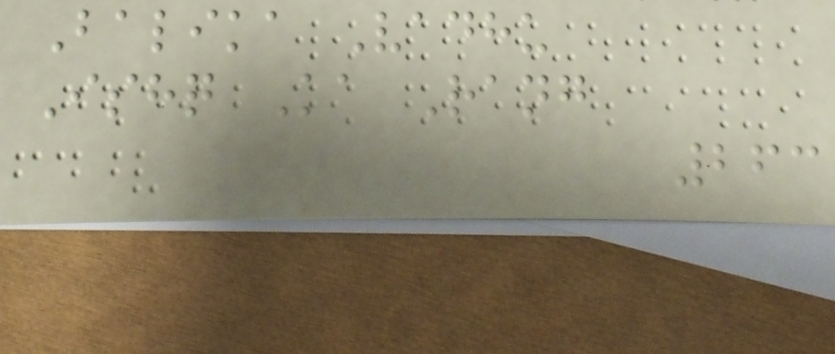Balika Vadhu
Ishq Ka Rang
263
